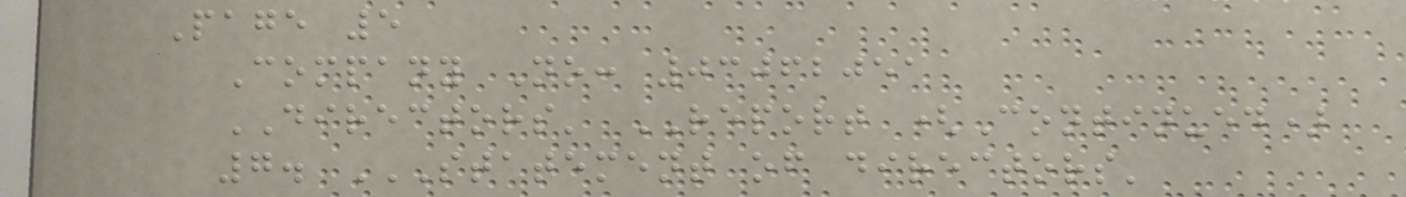Page 5
Company No: 03062051
DIRECTORS' REPORT (Continued)
7. STATEMENT OF DIRECTORS'
